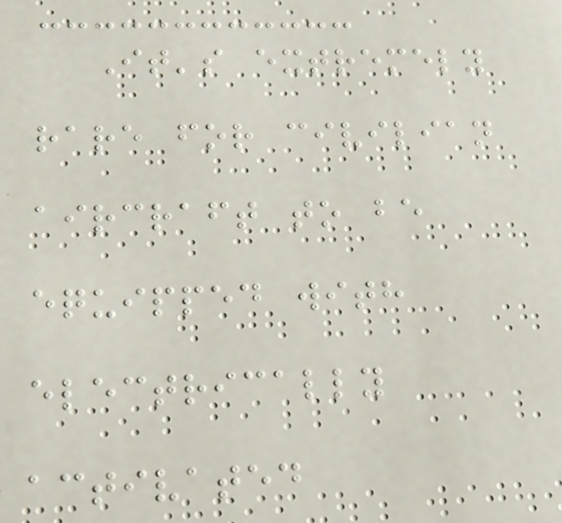It's extremely
rare for civilian
aircraft to be
equipped with
electrically
activated
